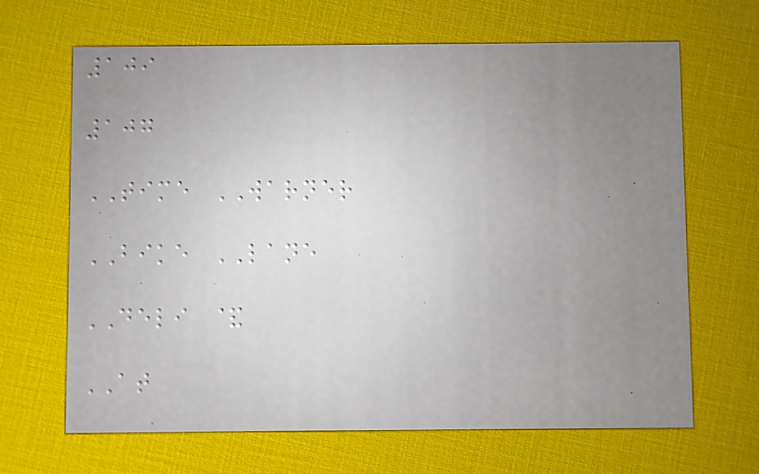109
107
TIME WARNER
BIKE LANE
DELI &
AT
